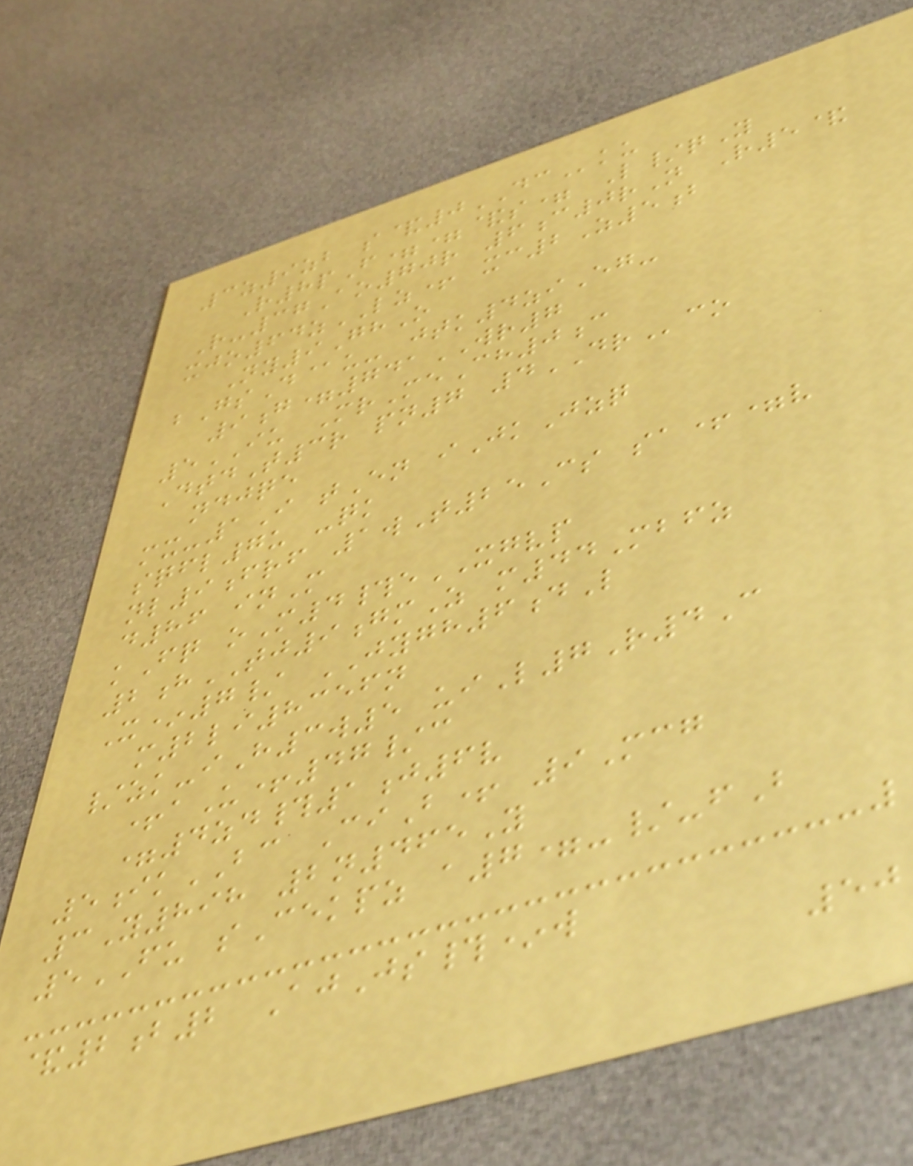3z9zb s&0DCku
R8pF==&s= L/qY
R-37Ao70r 6c0rN R5&
xjo64zLZ+ xc2Z5b
Ny9GhO
bGsD@u- jtk4ziEg-
9g=741WR7
5IU MrMeCh0c
DtdT3r pn7 4DRco
ndjqe
mx-1I tEn iJkJzq
sqfl7u -qk
nl9frf 1wT25Cs sa+=v
d86 inM
kFq oM4#eXGVP
2hTJ9gmZ m44Mbfz
X*7/ JYGH6dL
m2li8356n
/zk-iH3w5 uiL7R4C
+aU+47/c
=4zd#1j6v
5ikBC CiB+ 9Mcg
3Y898 2n465Y
5FU sCekpz a7=-/-fB
&2b2 AjJs#*w
50
